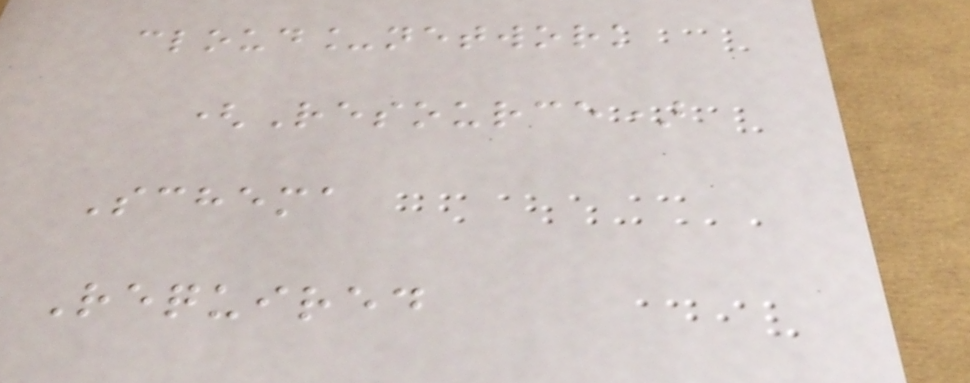cloud_network
(Resource)
Schema
Required
